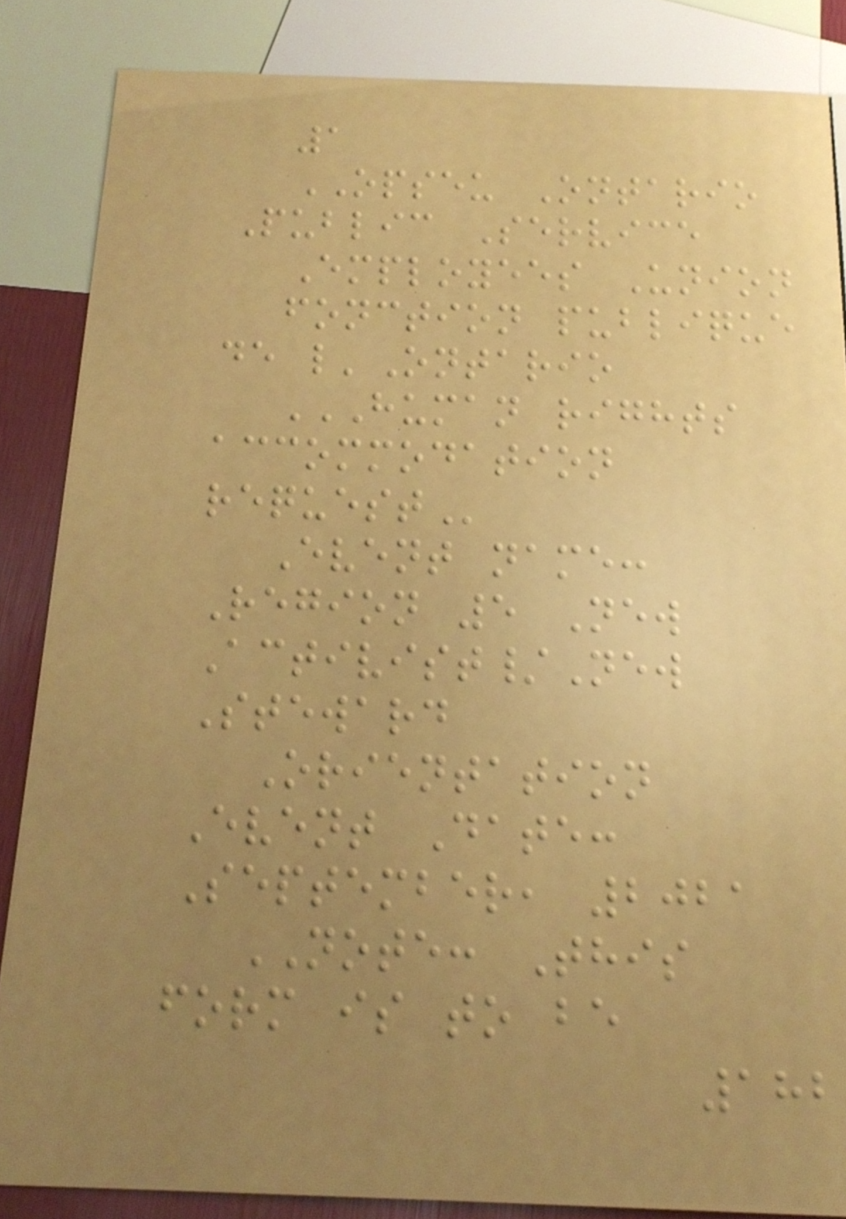1
OPSEU Ontario
Public Service
Employees Union
fonction publique
de l'Ontario
HUMAN RIGHTS
ACCOMMODATION
REQUEST
Event name:
Region 5 New
Activist/New
Steward
Orientation
Event Date:
September, 2021
NOTE: This
form is to be
182
